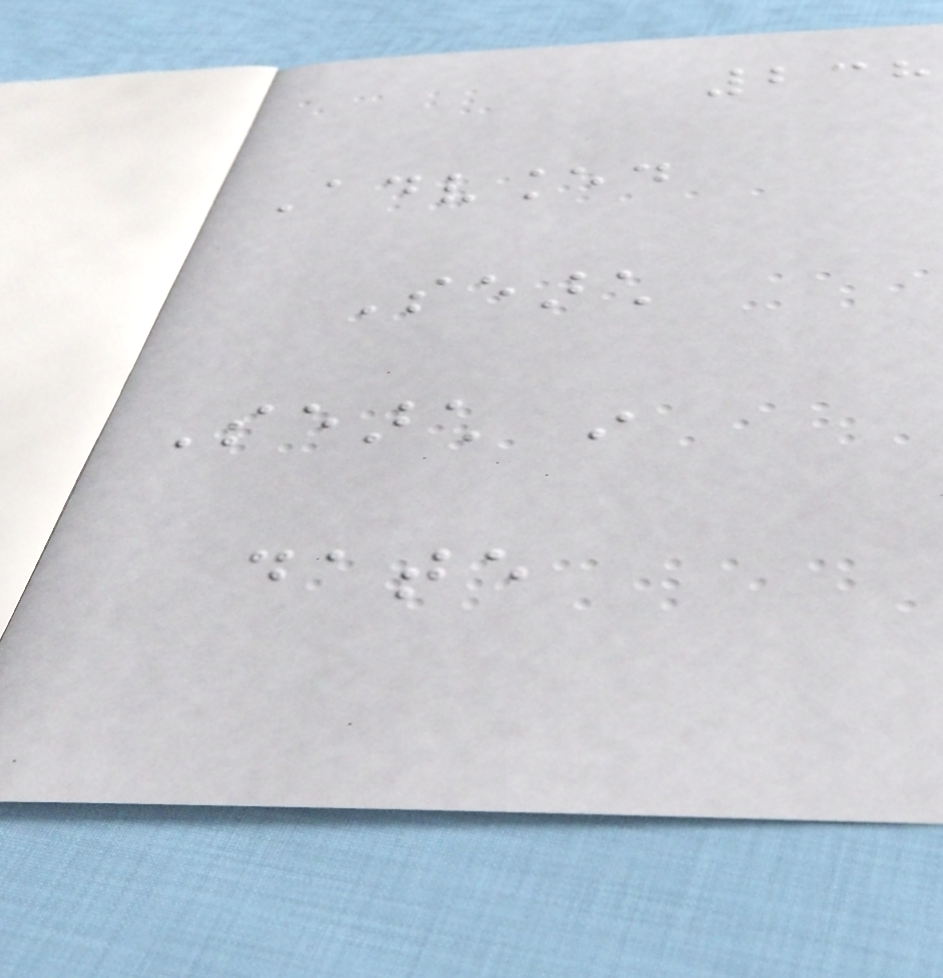238
Advanced
Search
Search in
date
